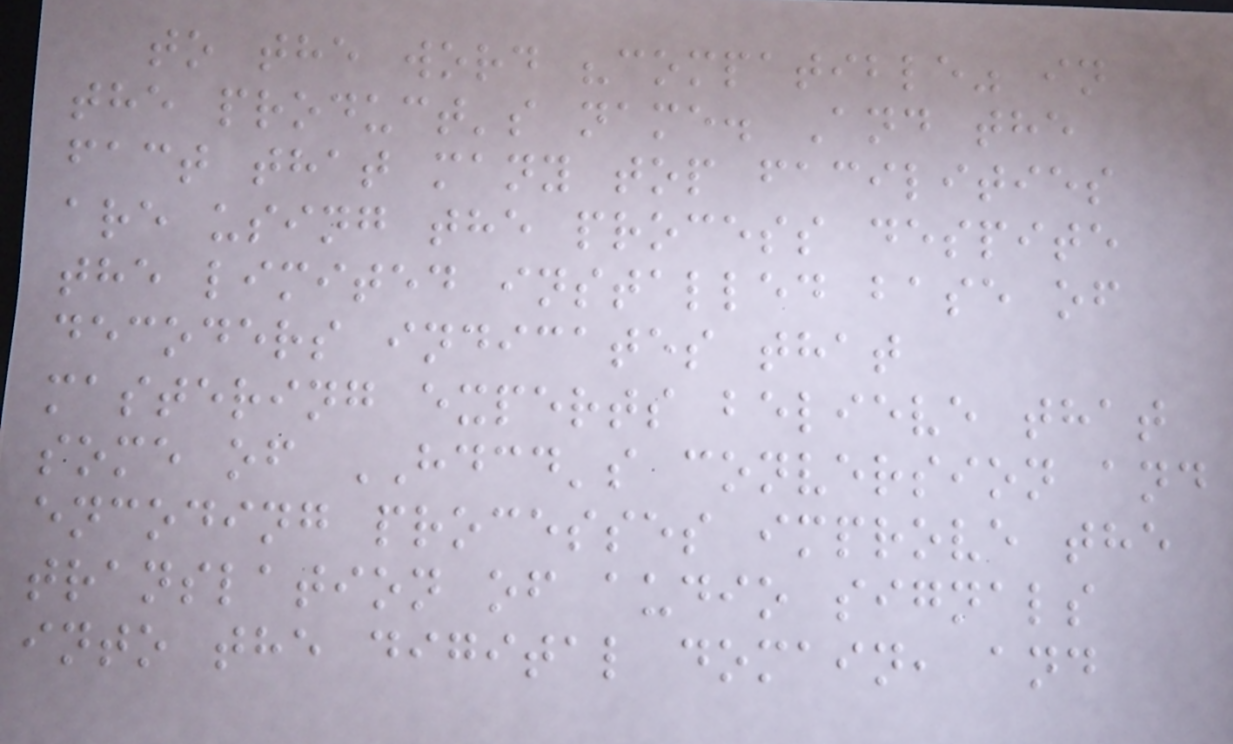to the word "compatible" in
the product's name. And the
fact that many top facilities
are using the process despite
the limited installed base of
decoders indicates that
mastering experts believe that
some of HDCD's conversion and
encoding processes improve the
translation of audio signals
into the digital domain, and
